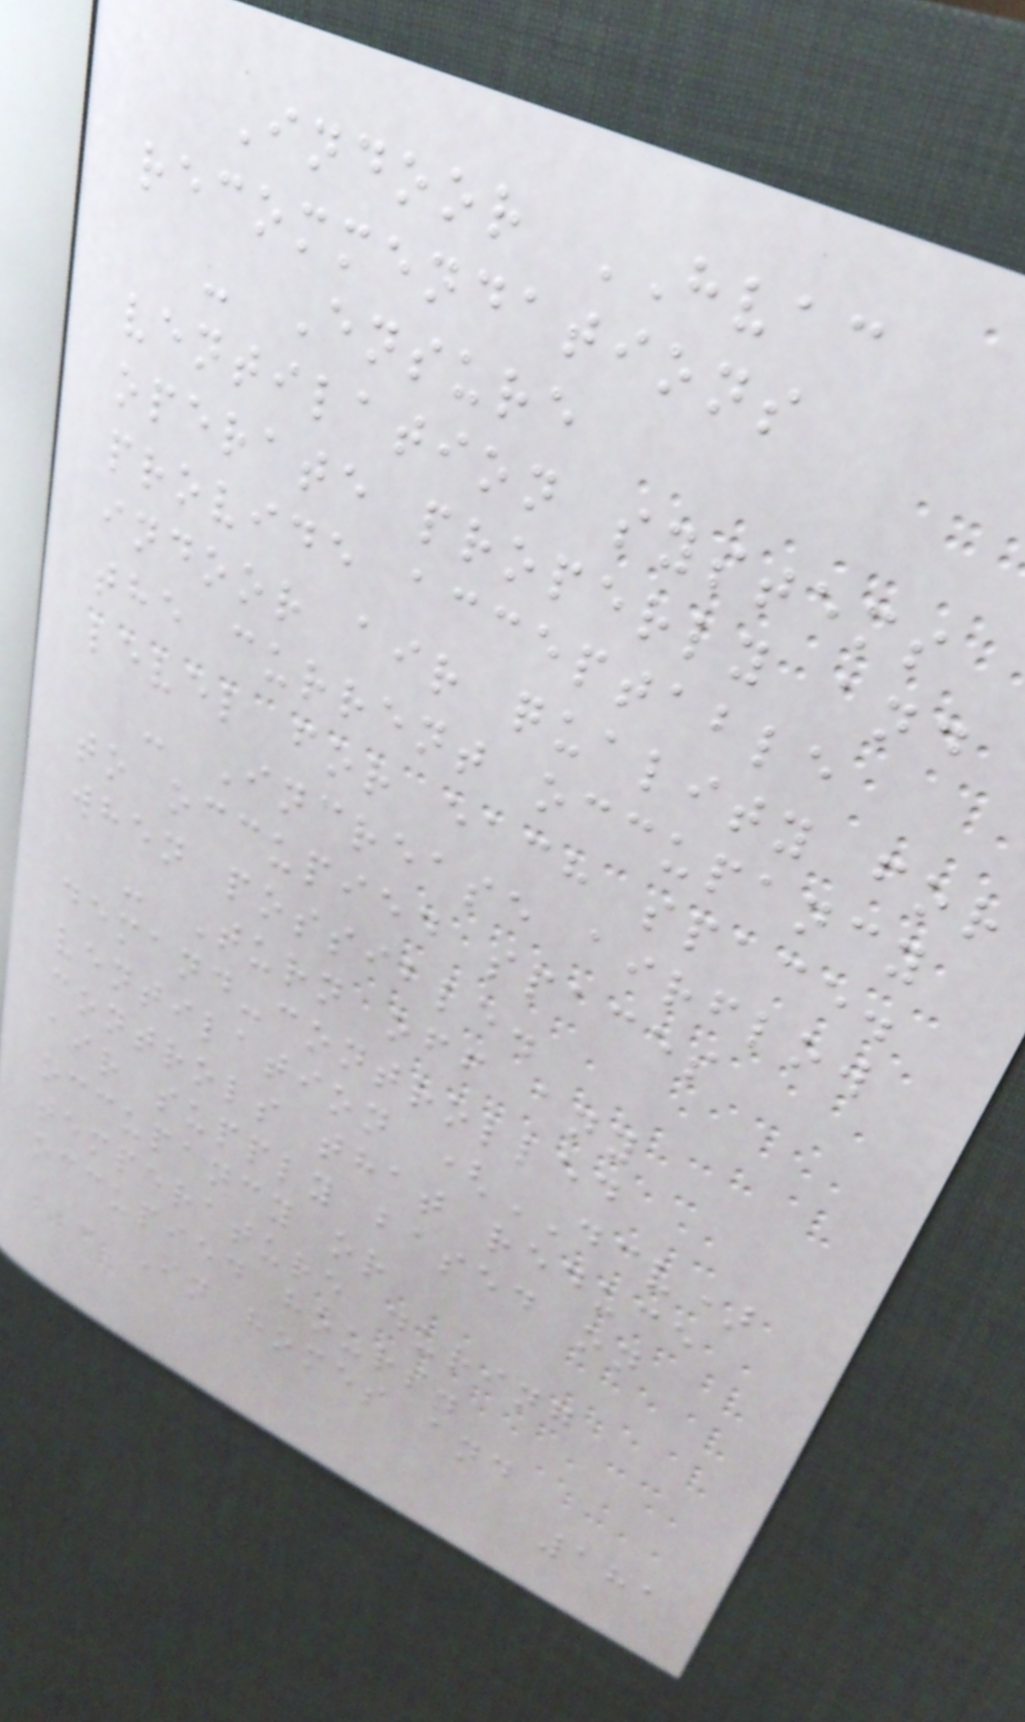Indoor HVAC
recommendations
- Ensure
ventilation systems
operate properly and
provide acceptable
indoor air quality for
the current occupancy
level for each space.
- Increase airflow
to occupied spaces
when possible.
- Turn off any
demand-controlled
ventilation (DCV)
controls that reduce
air supply based on
occupancy or
temperature during
occupied hours.
- In homes and
181
